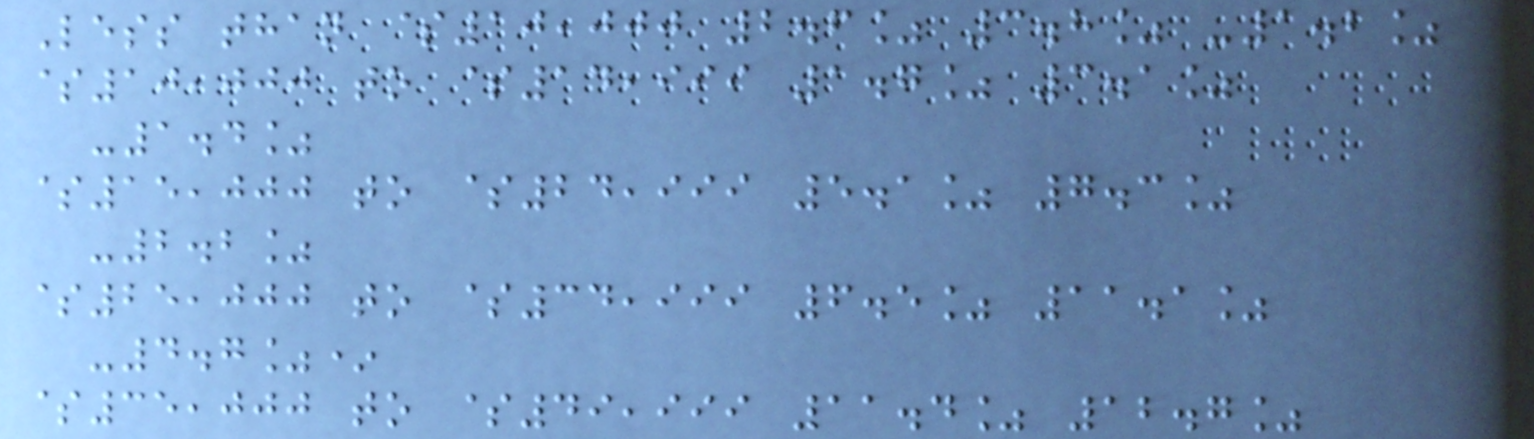Less than $10,000 2.6% 3.8% -1.2%
$10,000 to $14,999 1.7% 3.1%
-1.4%
$15,000 to $24,999 5.1% 7.3%
-2.2%
$25,000 to $34,999 6.5% 11.1%
-4.7%*
$35,000 to $49,999 11.4% 12.7%
